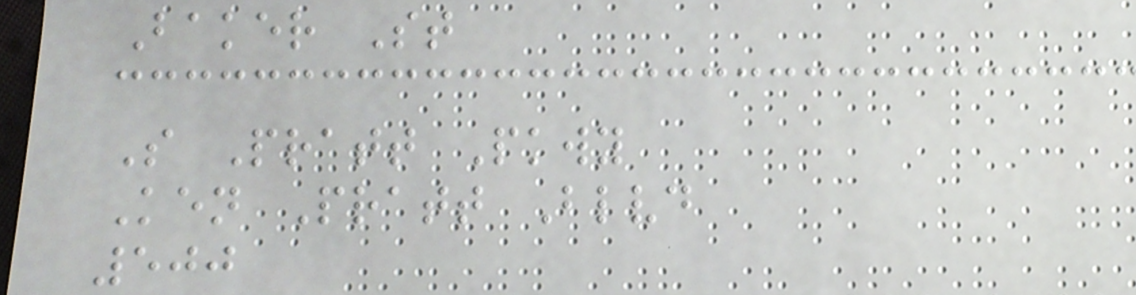Baker St
S Pratt Pkwy
Ken Pratt Blvd
500
